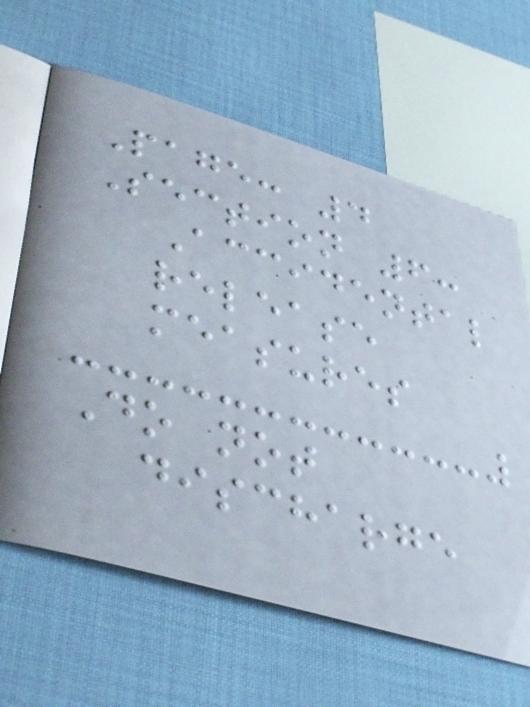Page: 4
Section 6:
Accidental
release
measures
Do not
discharge
